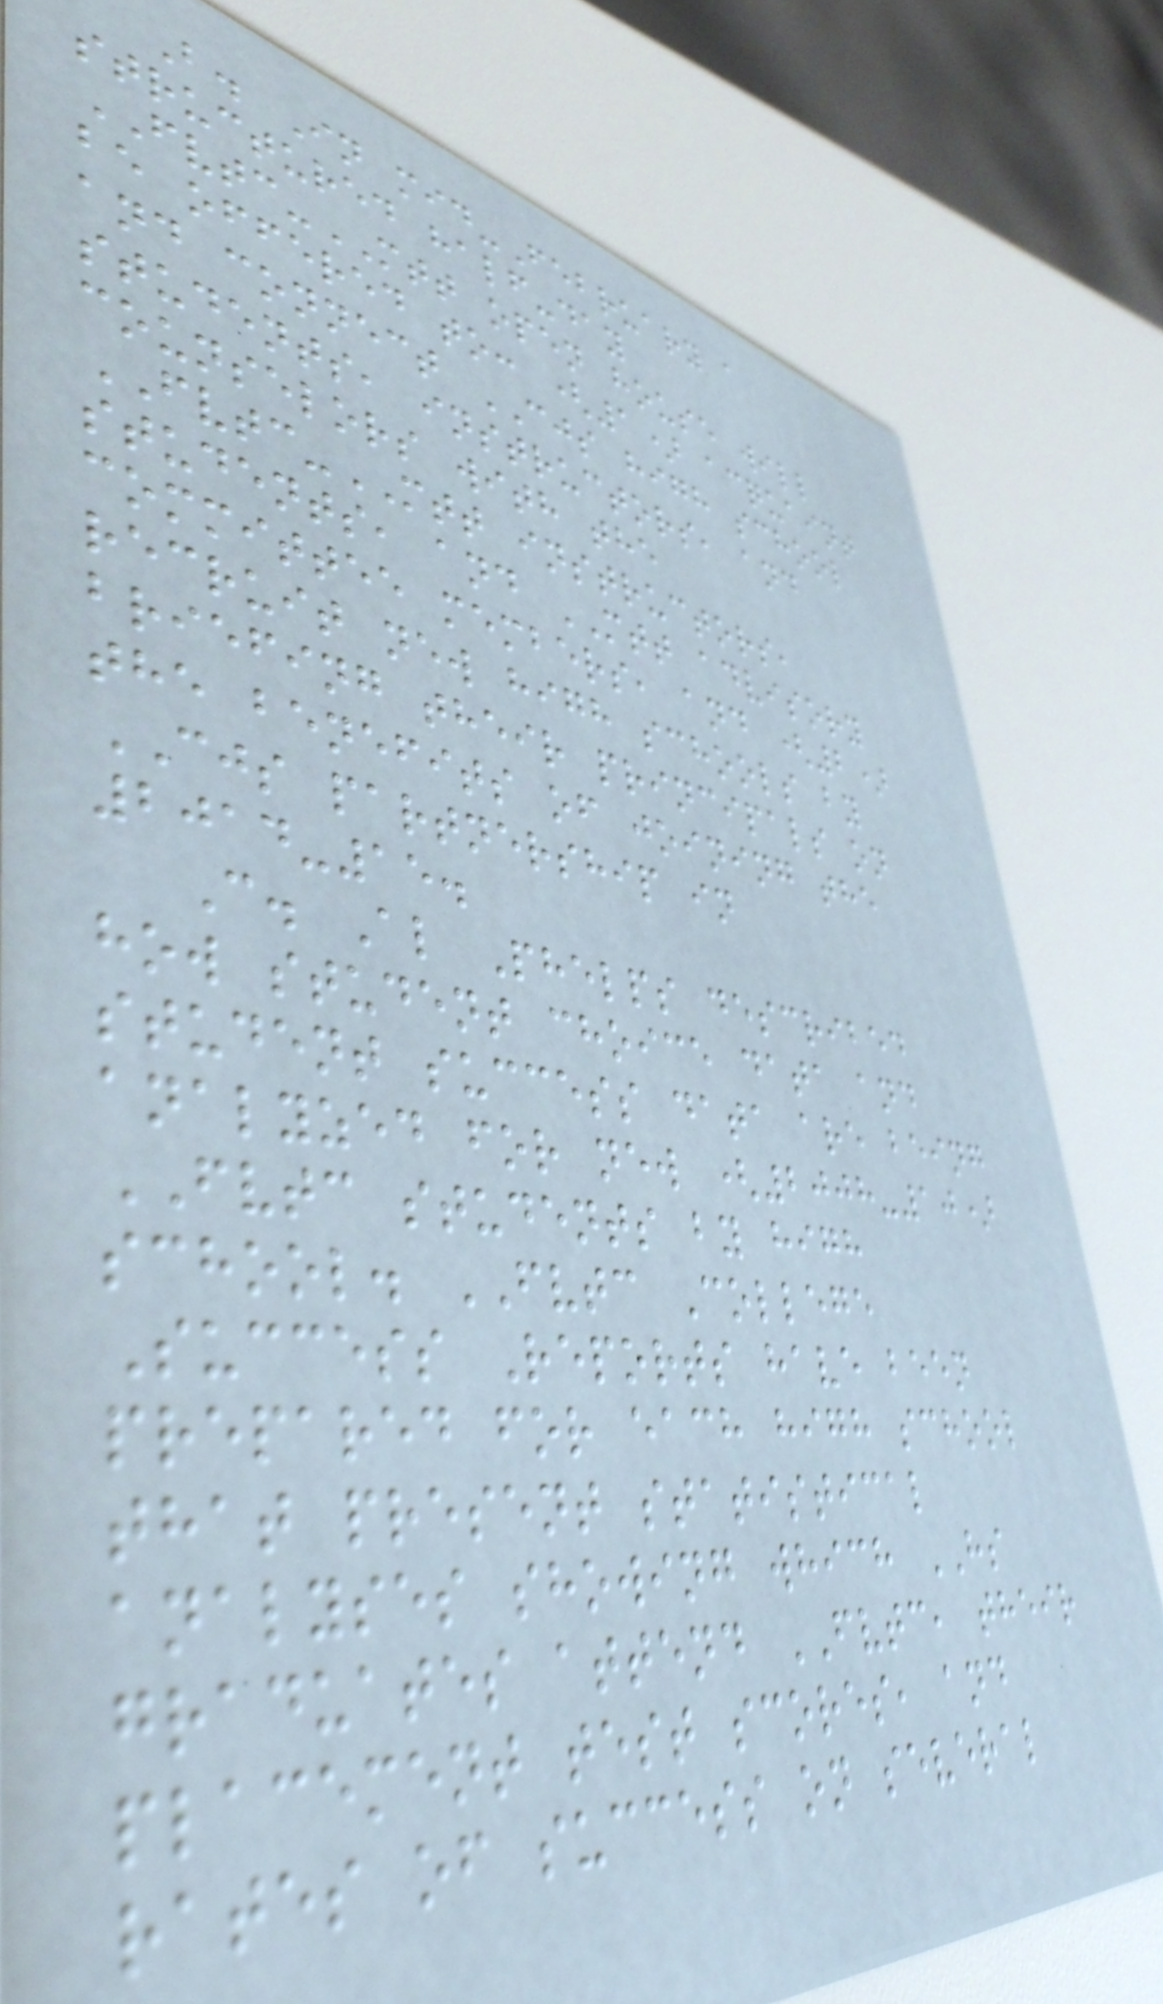B. In mid-February a
structured half-day
FVTC-MTT open house will
be offered to: (1) acquaint
and connect CJS high school
students, instructors, and
counselors with the
FVTC-MTT instructors,
students, and MTT advisory
committee members, and (2)
recruit new high schools by
briefing their principals on
the benefits of joining the
CJS partnership in
2014-15.
C. Al Phelps described
how student choice data and
student success data are being
analyzed for new (2008-10)
FVTC students by high
school. FVTC College
Success Reports have been
prepared for each high school
that present statistical
analyses showing which HS
graduates attend FVTC, their
placement test scores, and
rates of success on several
